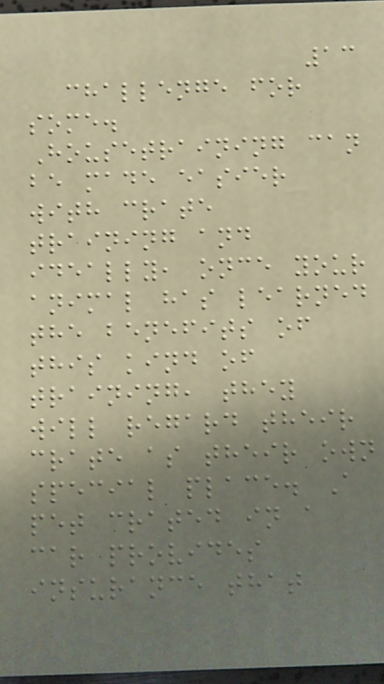13
challenge for
some.
Housetraining can
be made easier
with crate
training and
ideally, once your
animal has learned
the benefits of
this kind of
training, they
will regard their
crate as their own
special place. A
pet crated in a
car provides
insurance that
